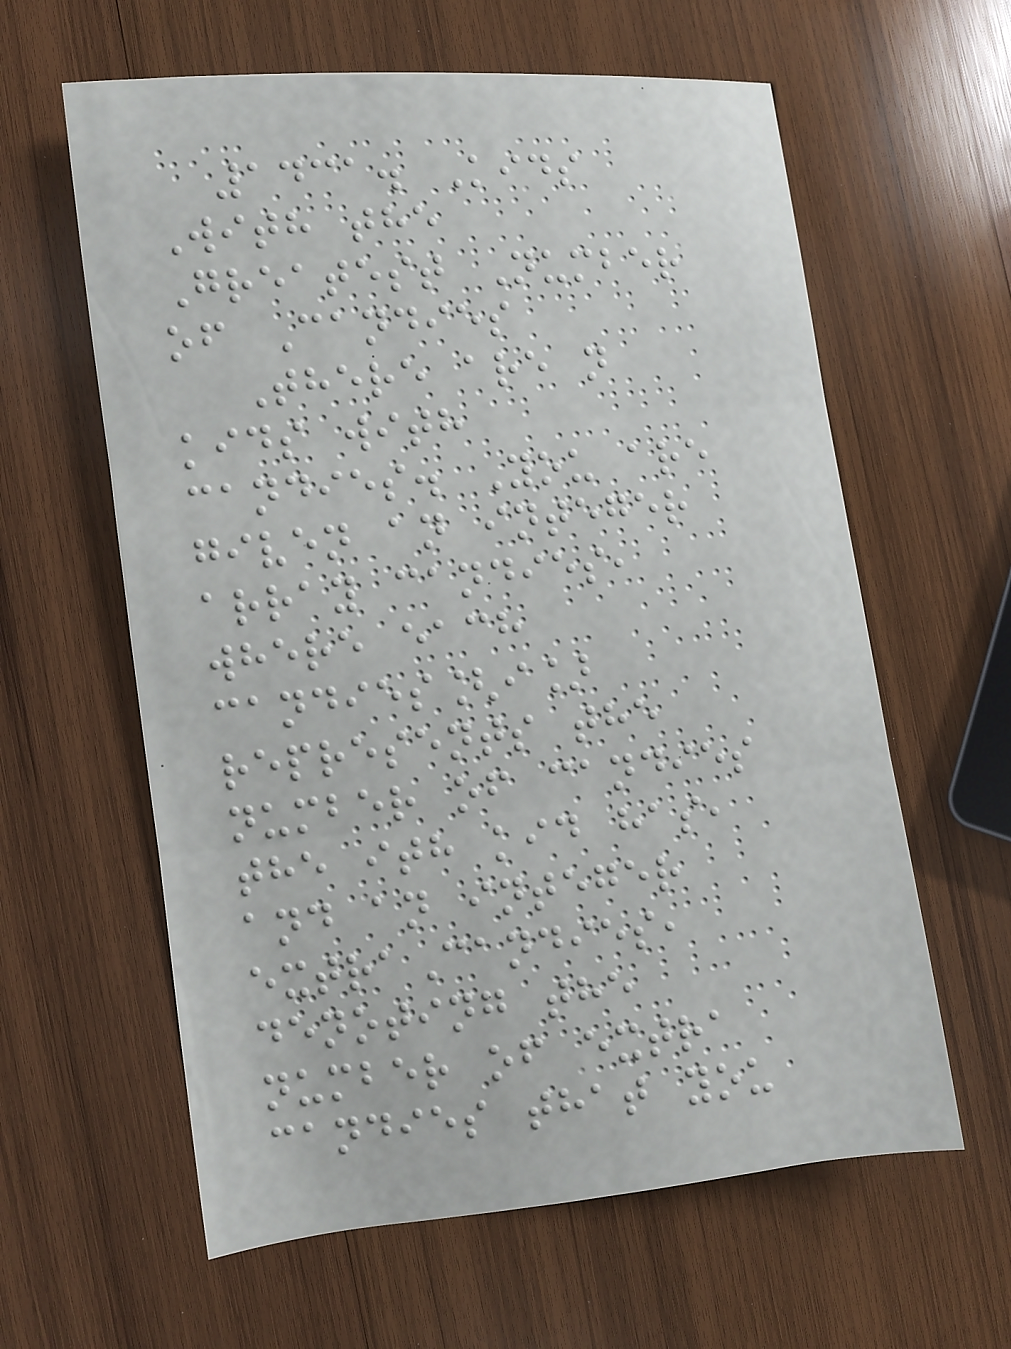1431. Kids
With the
Greatest Number
of Candies
There are n
kids with
candies. You are
given an integer
array candies,
where each
candies[i]
represents the
number of candies
the ith kid has,
and an integer
extraCandies,
denoting the
number of extra
candies that you
